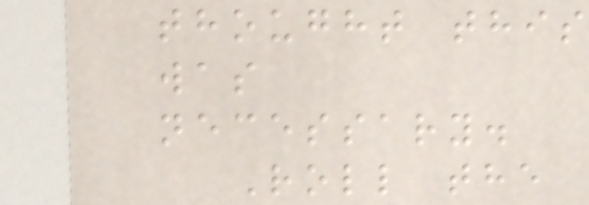thought this
was
necessary.
Roll the
